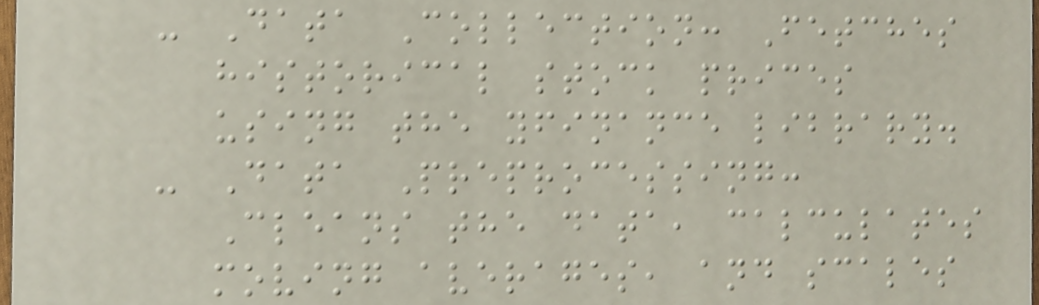- Data Collection: Fetches
historical stock prices
using the yfinance library.
- Data Preprocessing:
Cleans the data, calculates
moving averages, and scales
